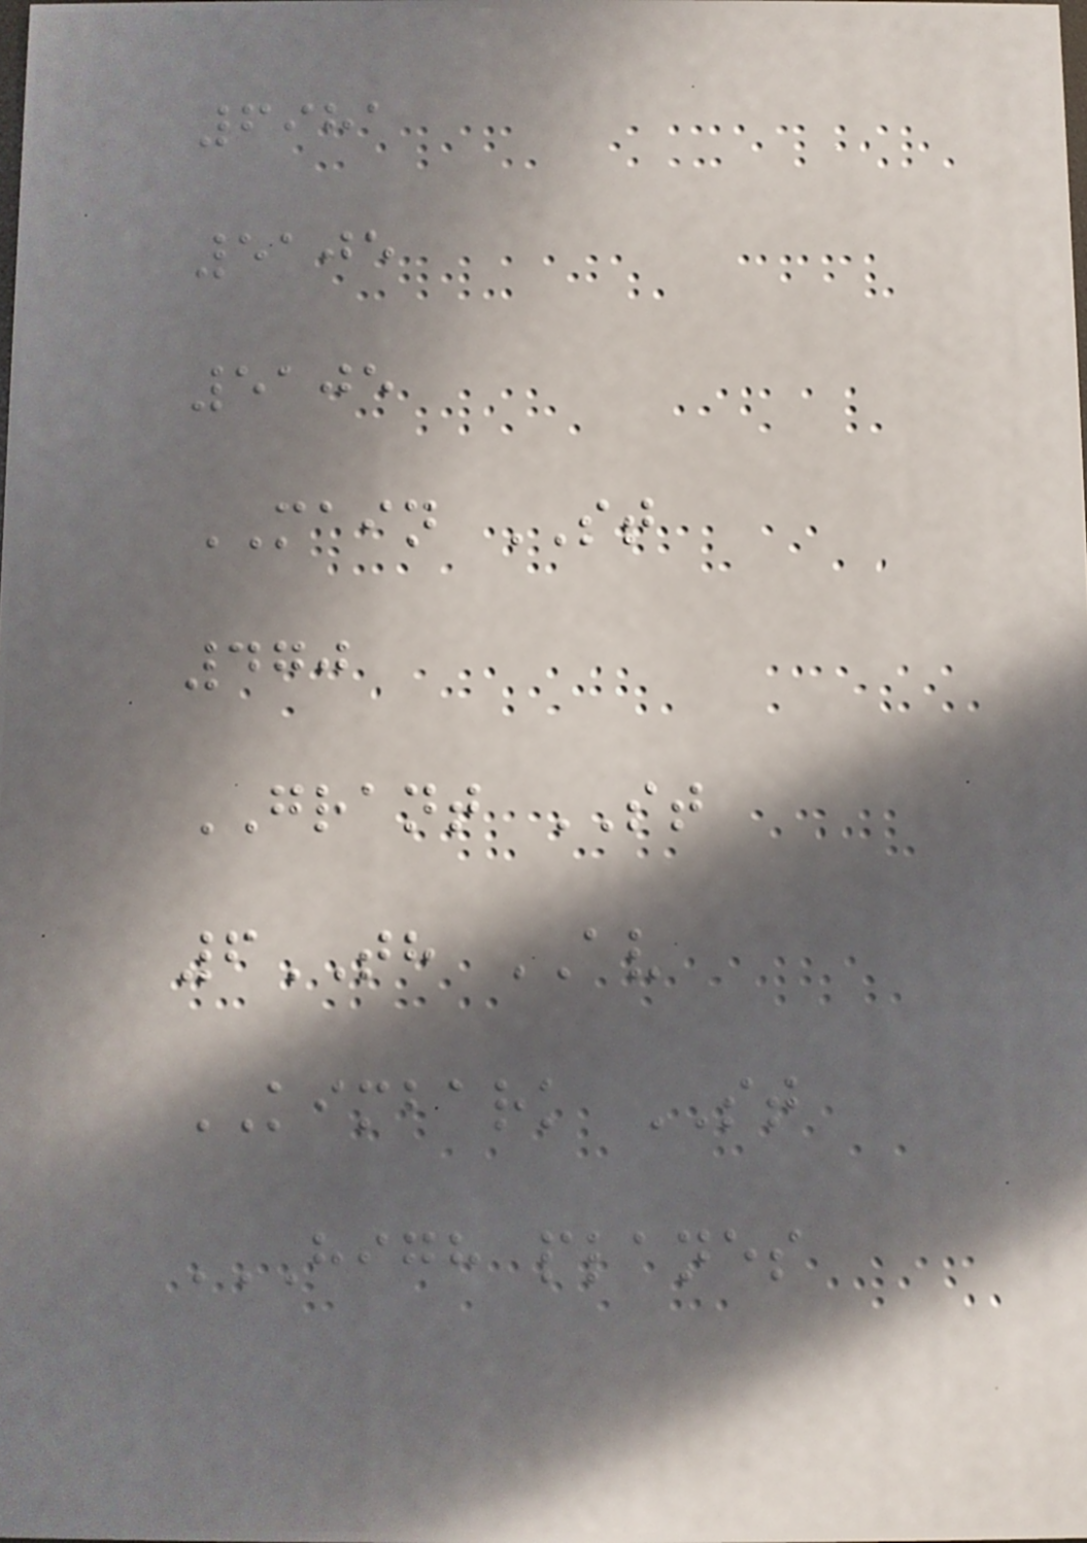6981
5105
5105
MAIN ST
470
GRANT ST
6TH AV
KIMBARK ST
HIGH PLANES
